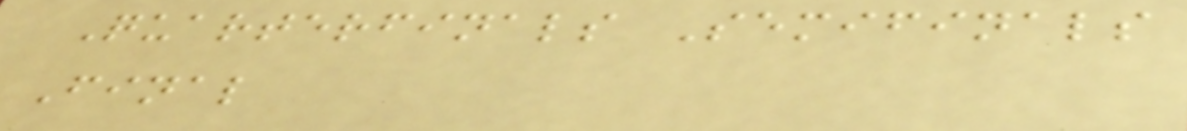Quarterfinals Semifinals
Final
